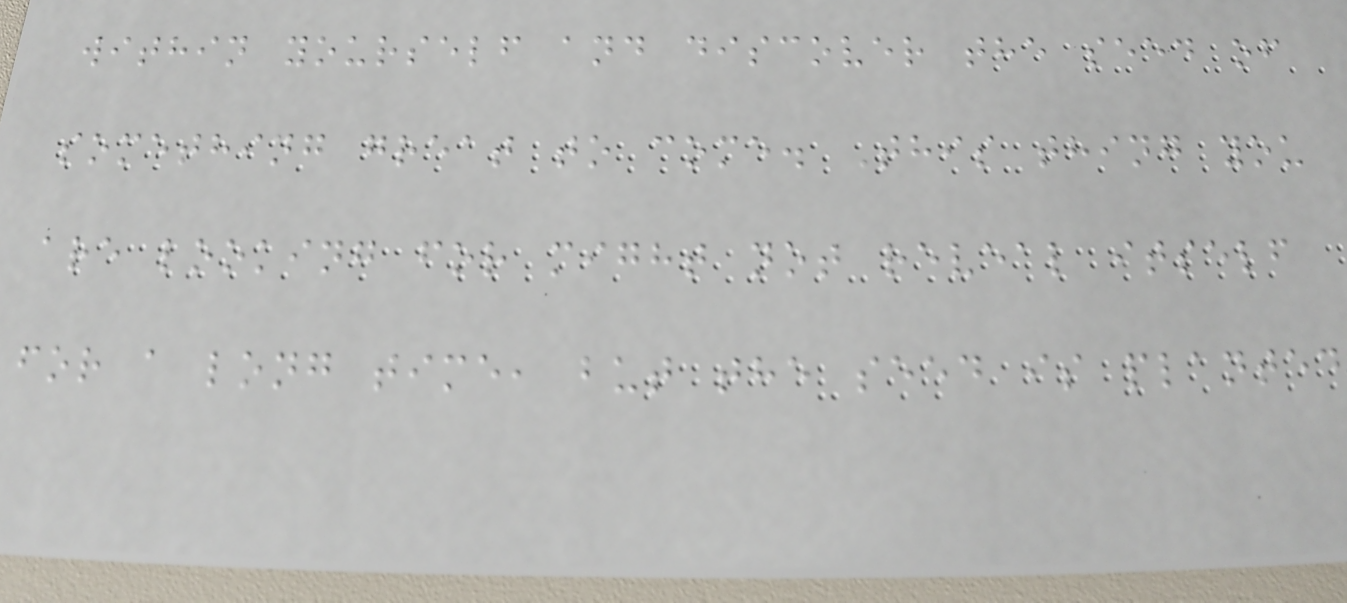within yourself and discover the seed of
something great to come. This thing you
are looking for might not reveal itself
for a long time, but the seed is planted
